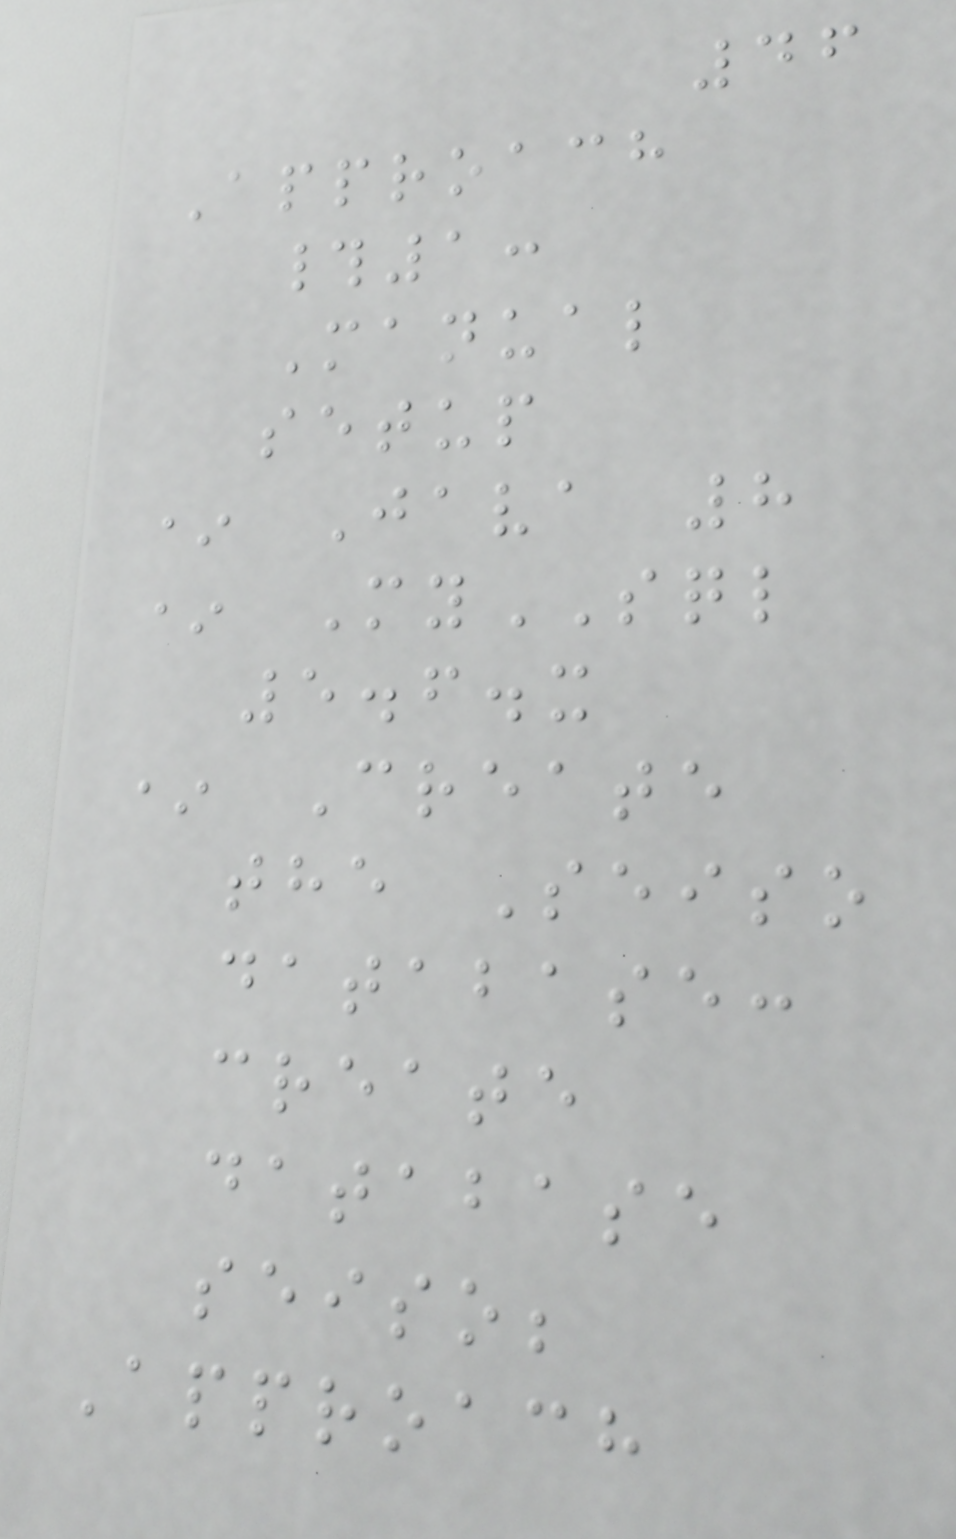46
Approach
#1:
Manual
setup
* Java 8
* MySQL
5.6.x
* Create
the Seiso
database:
create
database
seiso;
Approach
